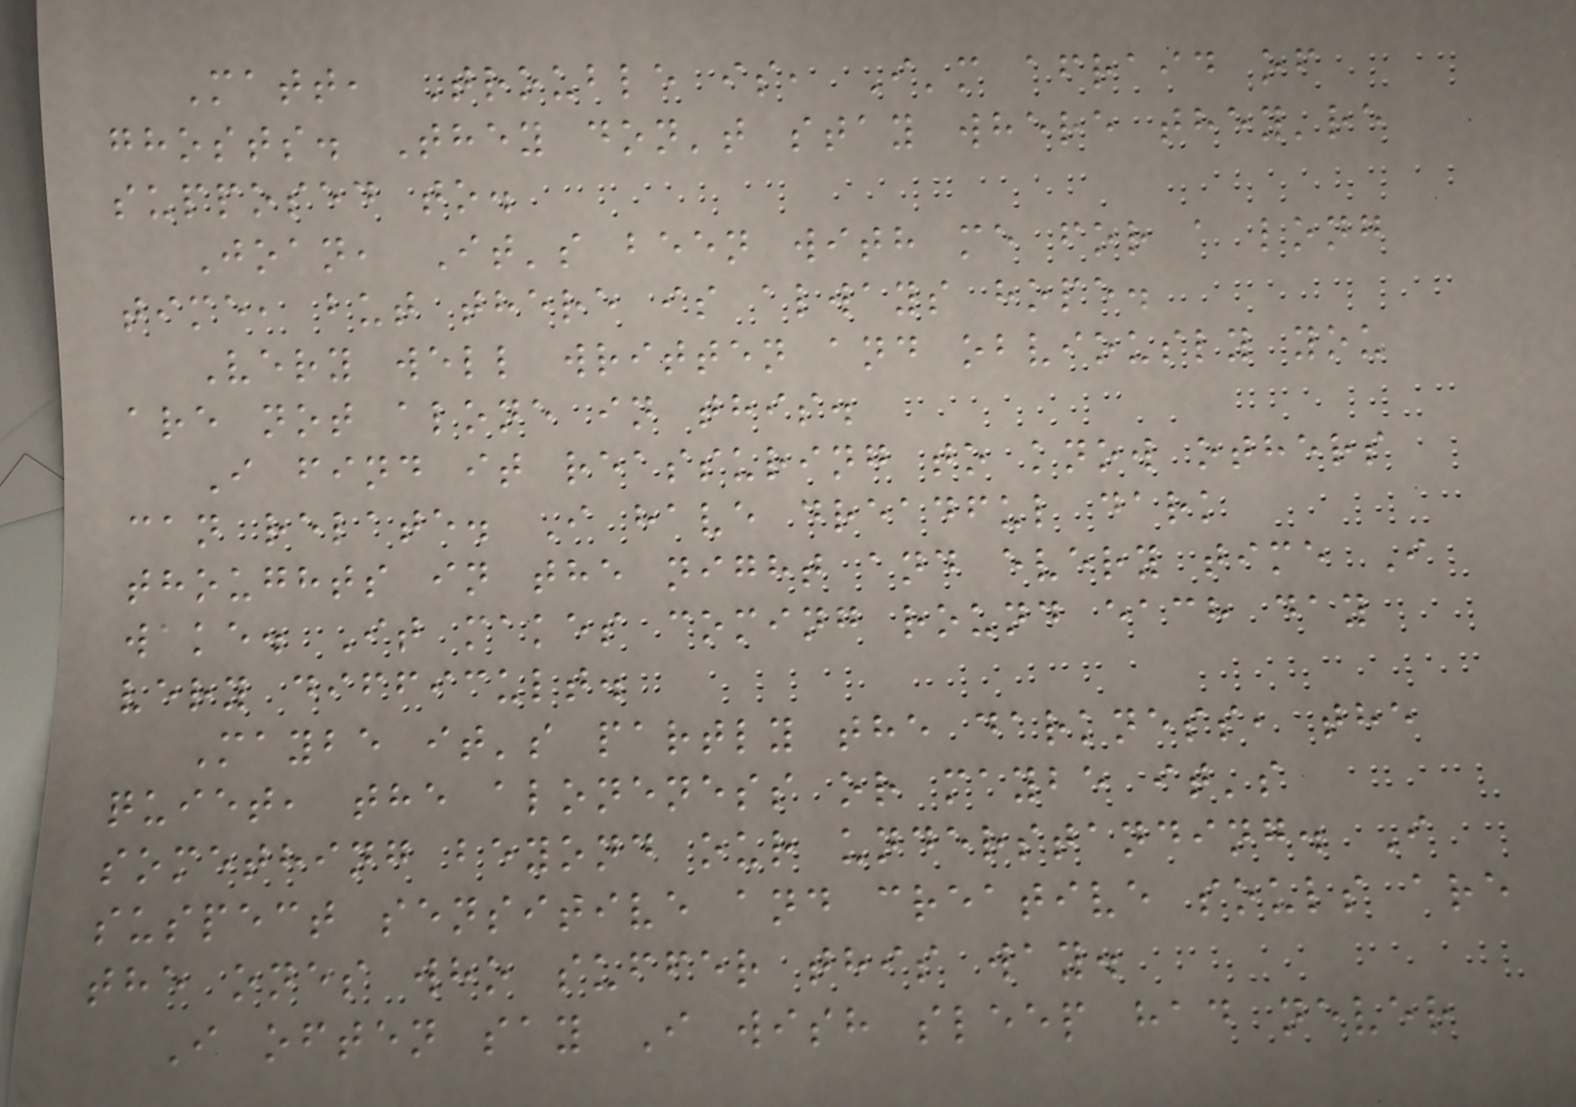Matt, Trouble is, I'm afraid of
ghosts. They don't stay where they're
supposed to.
Joan, It's been with me for a long
time, but there is always hope.
Very well written and obviously you
are not alone in this.
I find it reassuring to know others
can relate. I have dreadful dark
thoughts in the night and every time I
wake. It makes coming round each day
very difficult.
Maybe it's partly the darkness, the
quiet, the aloneness or maybe it's
something beyond our understanding. I
suspect sensitive and creative souls are
the ones who suffer this way.
I often say I wish sleep had never
